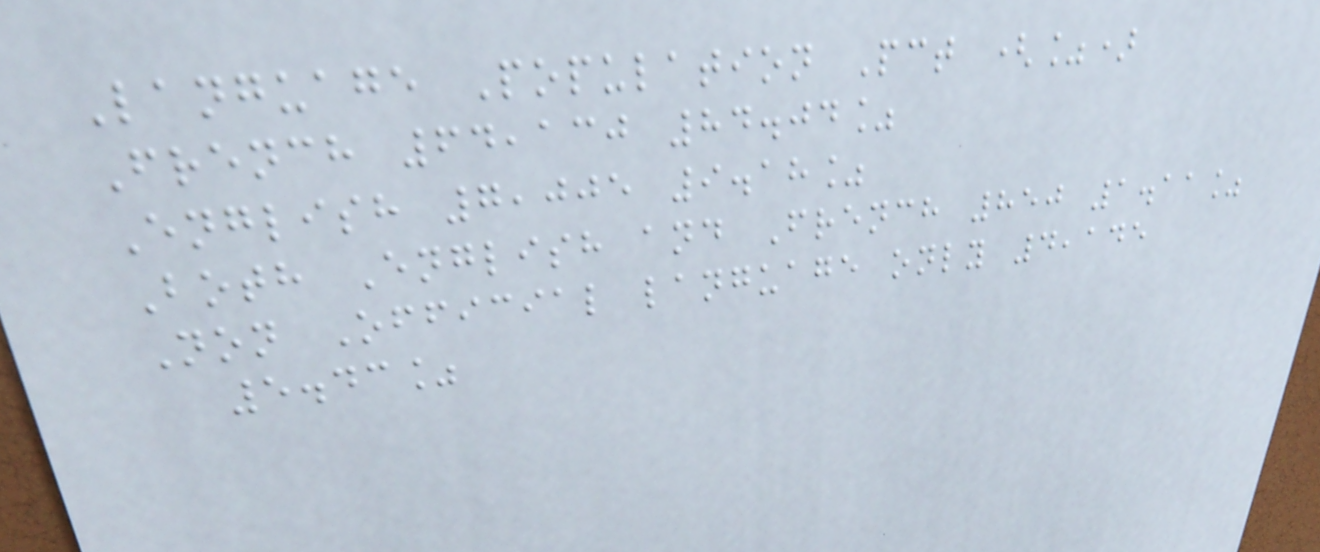Language Population Pct (%)
French 64,130 84.04%
English 7,005 9.18%
Both English and French 850 1.11%
Non Official language only 4,145
5.43%
